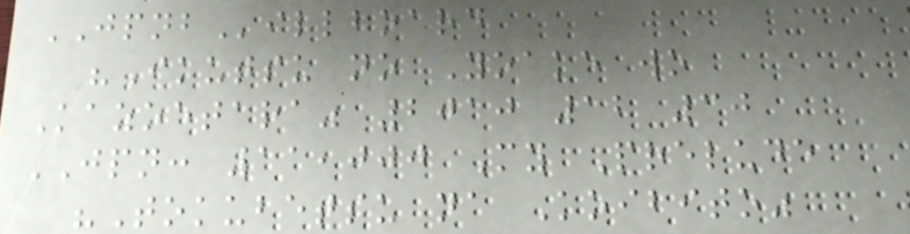JPNBillboard
"Ikutsu no Yoake wo
Kazoetara" 2010 12 30
JPN: 11,000 My Prelude
"Tokubetsu na Koibito"
